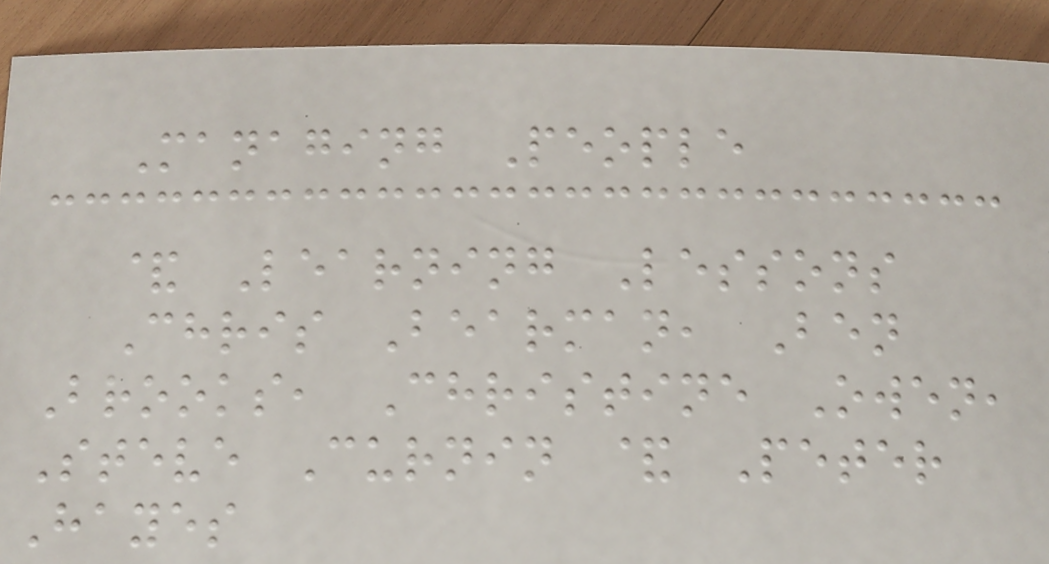Managing People
& Learning Lessons
Chris Bearman, Ben
Brooks, Christine Owen,
Steve Curnin & Peter
Hayes
